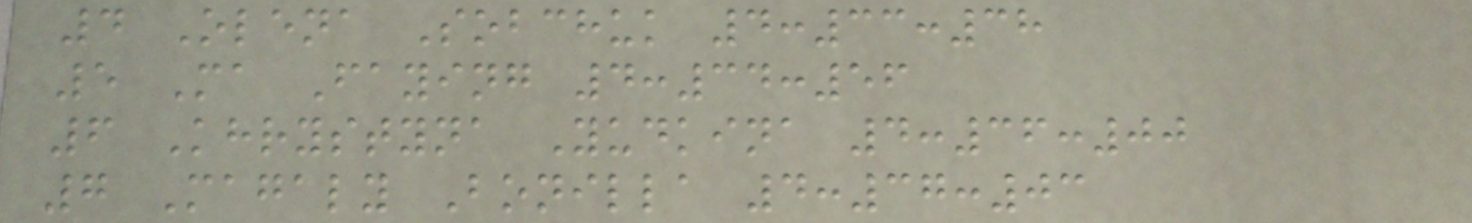4 Olena Sobchuk 4:33:38
5 Ma Faying 4:34:56
6 Khrystyna Yudkina 4:36:00
7 Magaly Bonilla 4:37:03
